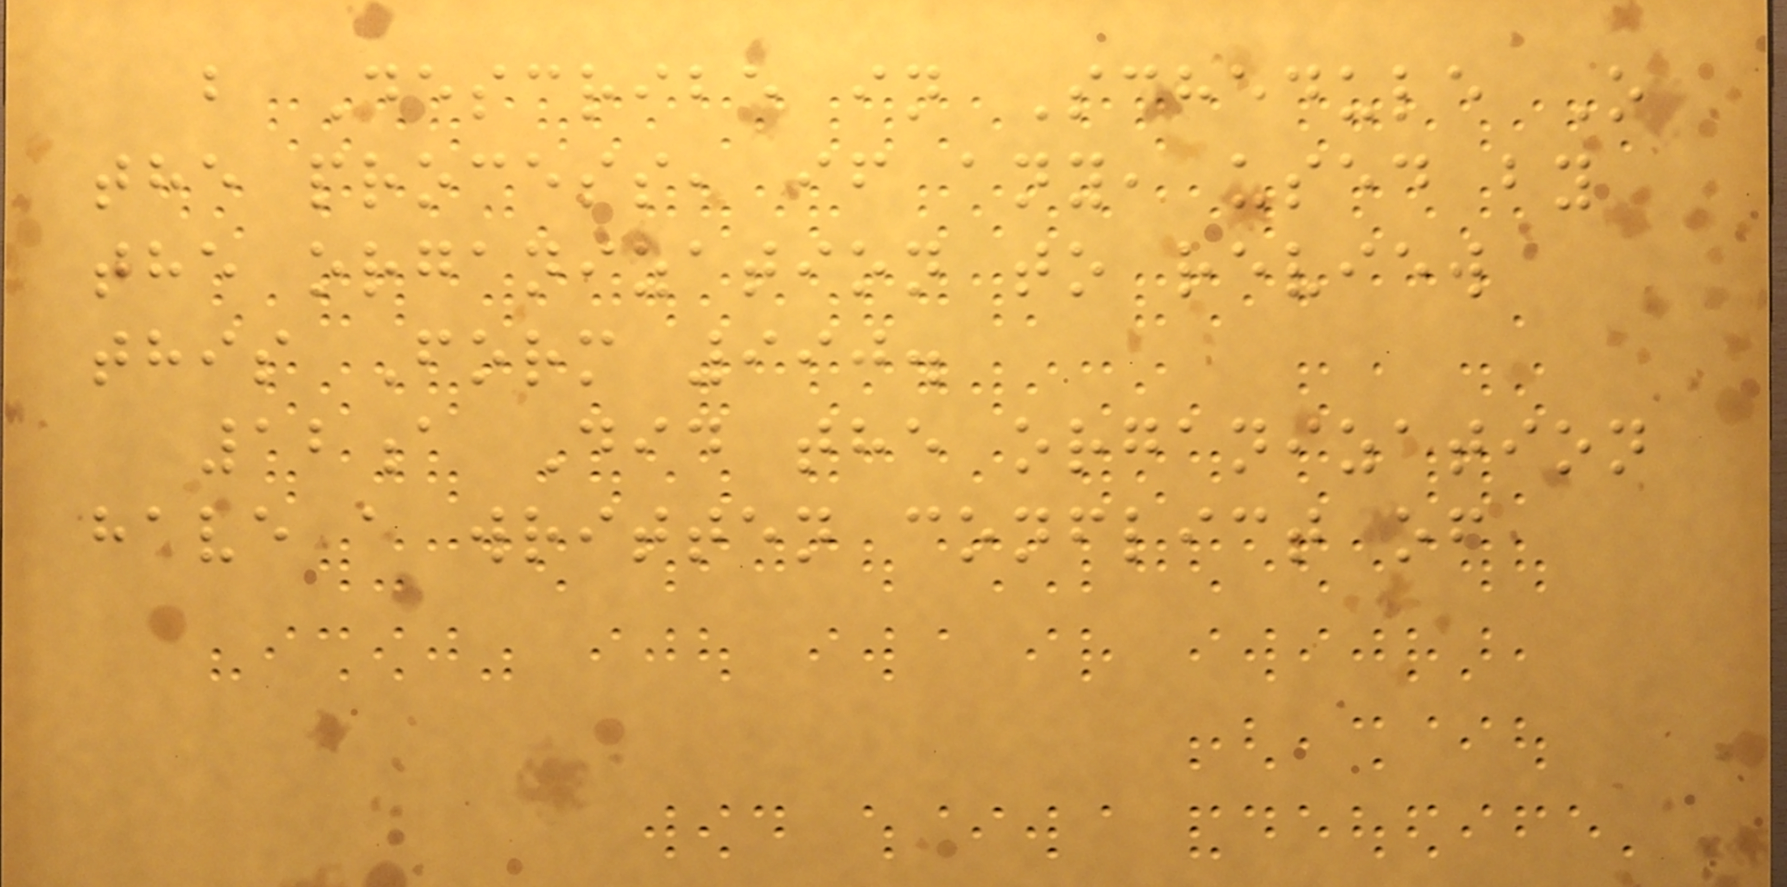b Describe in Schedule O
the process, if any, used by
the organization to review
this Form 990.
12a Did the organization
have a written conflict of
